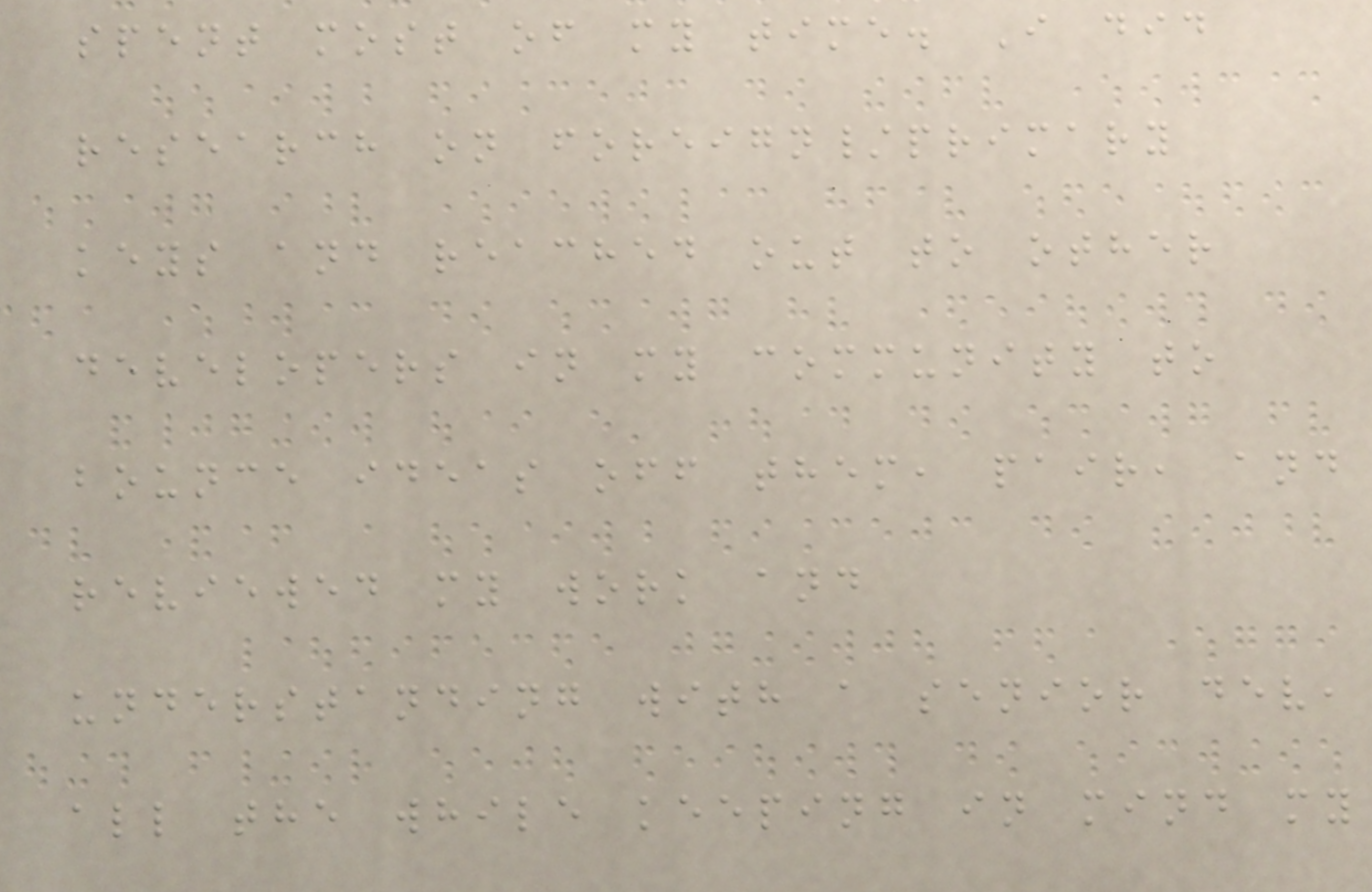spent most of my time. I did
research on foreign/primary
keys and reached out to other
developers in my community to
bounce ideas off them, pair, and
reviewed my work and
understanding with a senior dev,
all the while keeping in mind my
